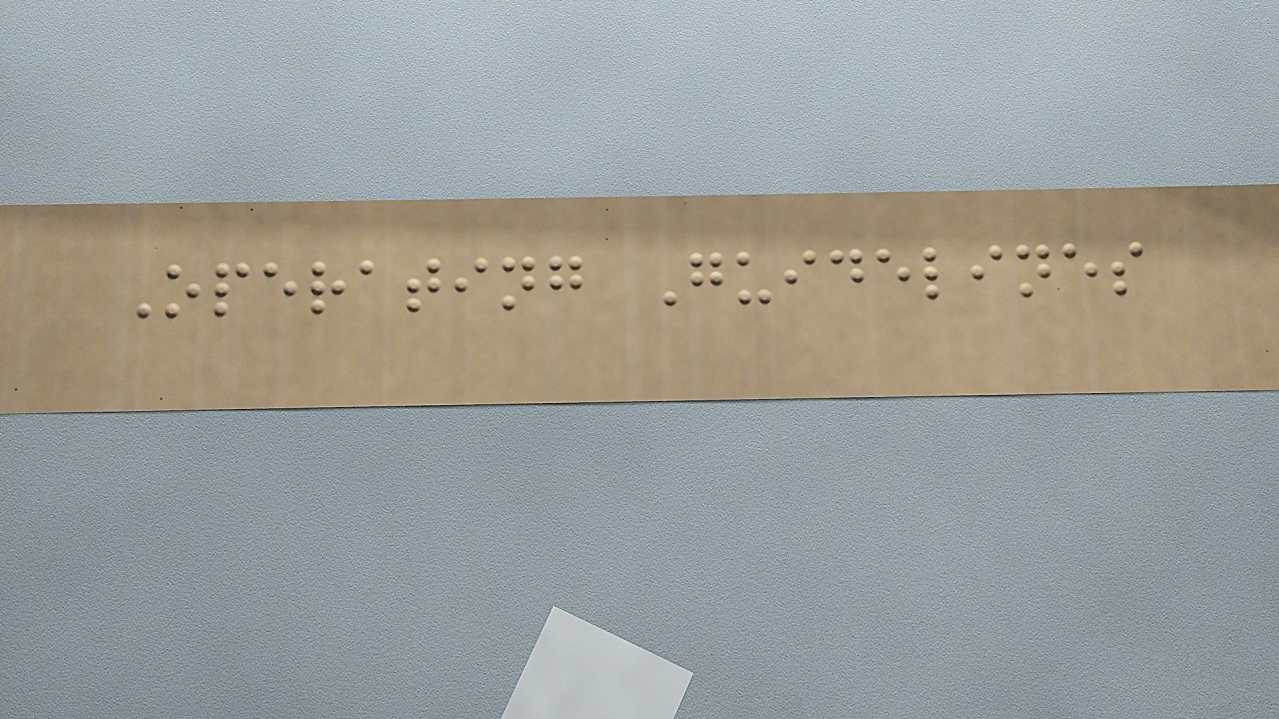Operating Guidelines
